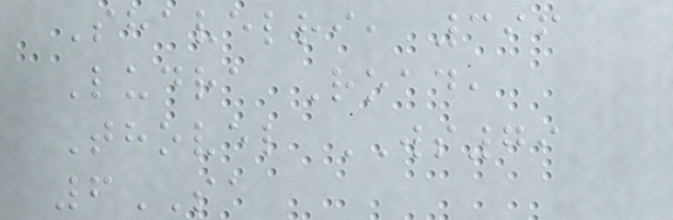Shavelri, 396
Ludra Road,
Thovel WS79
6SA
